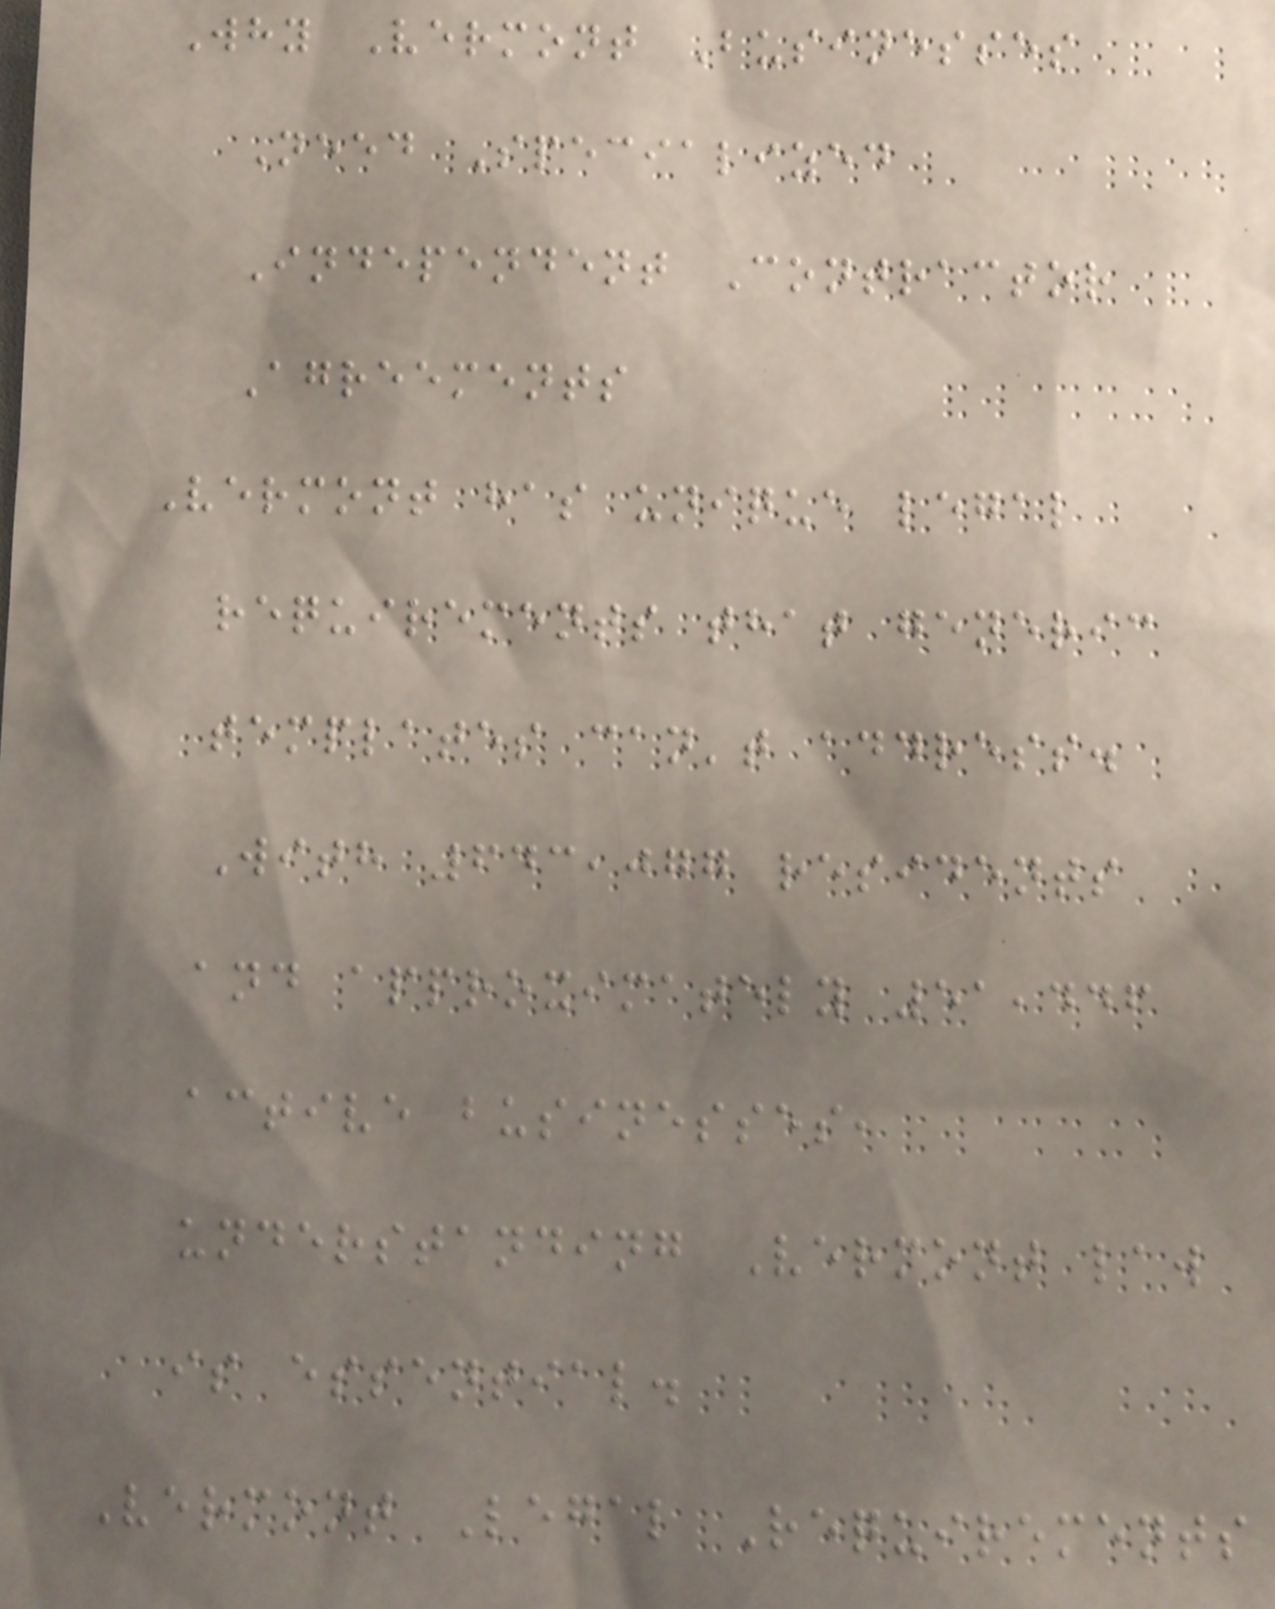Why Vermont Businesses
Need Specialized
Independent Contractor
Agreements
Vermont has unique legal
requirements that generic
templates can't address.
With 643,077 residents
and approximately 51,446
active businesses,
understanding Vermont law
is essential.
Vermont Legal Requirements
